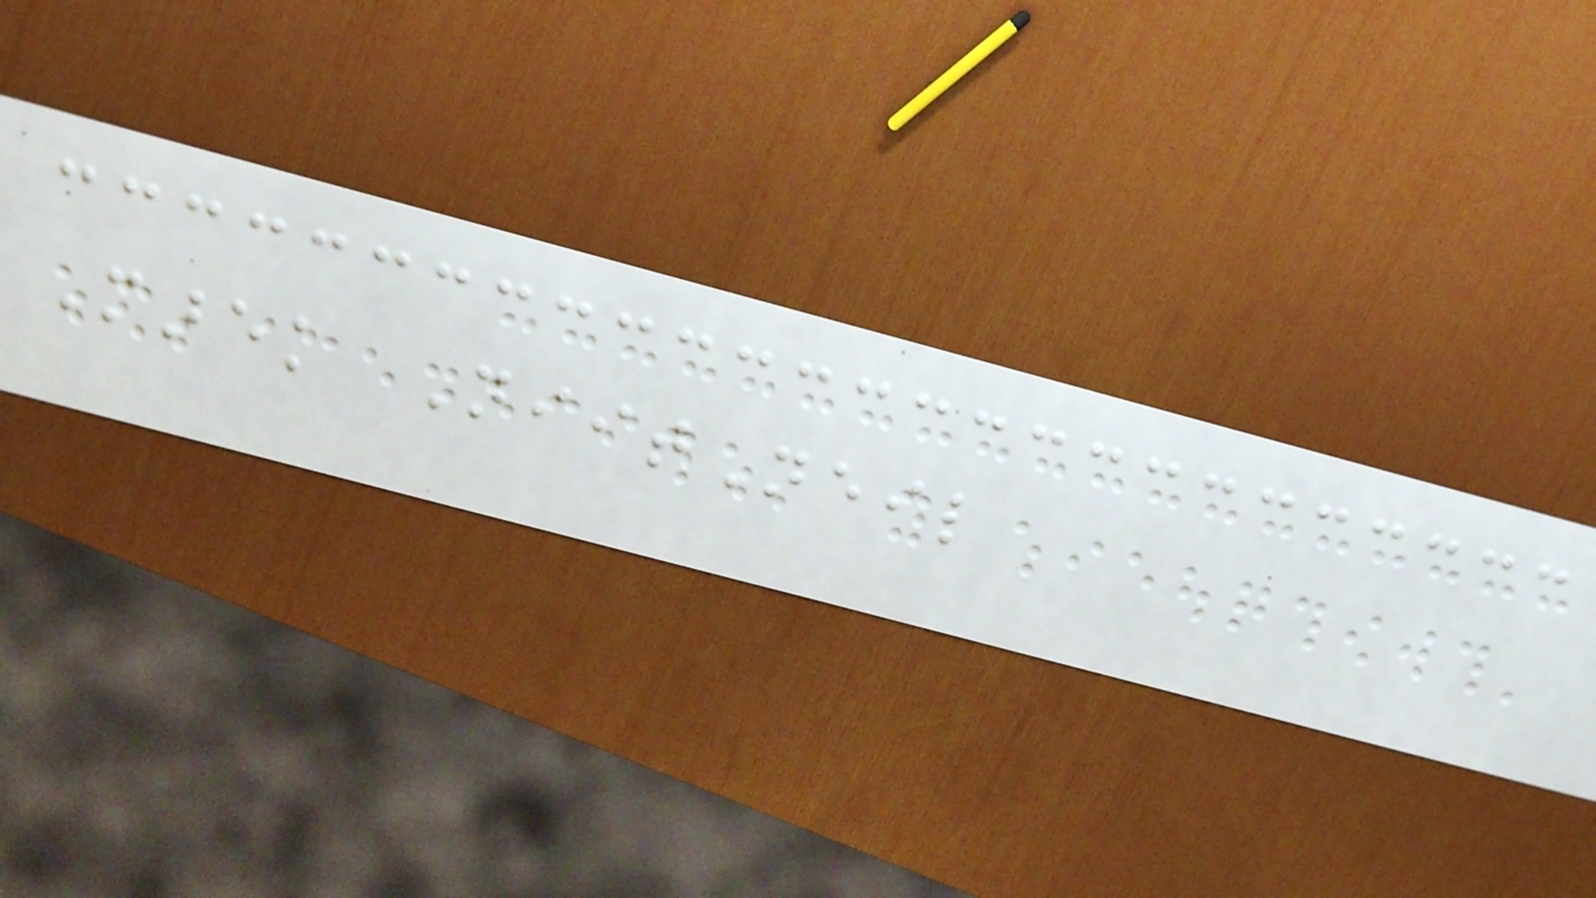Marek NiitNeil
